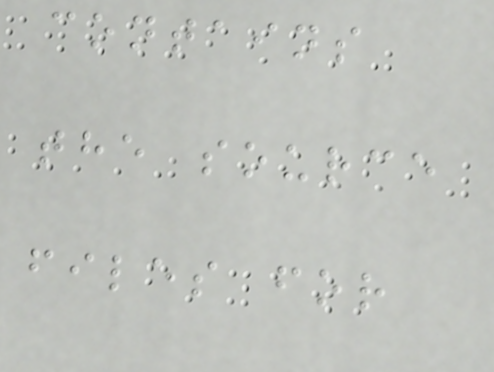contains
the source
files for
